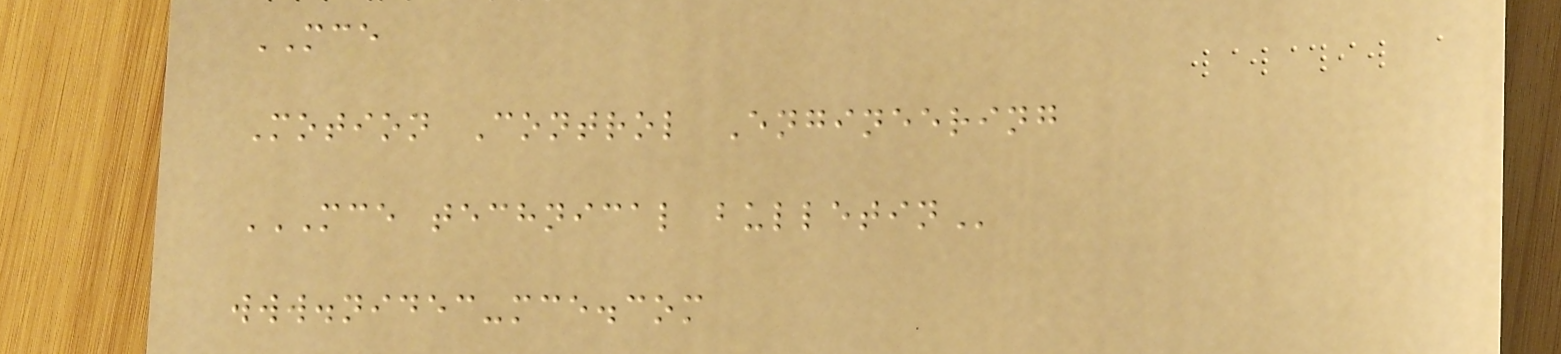MCE
Motion Control Engineering
MCE TECHNICAL BULLETIN
www.nidec-mce.com
